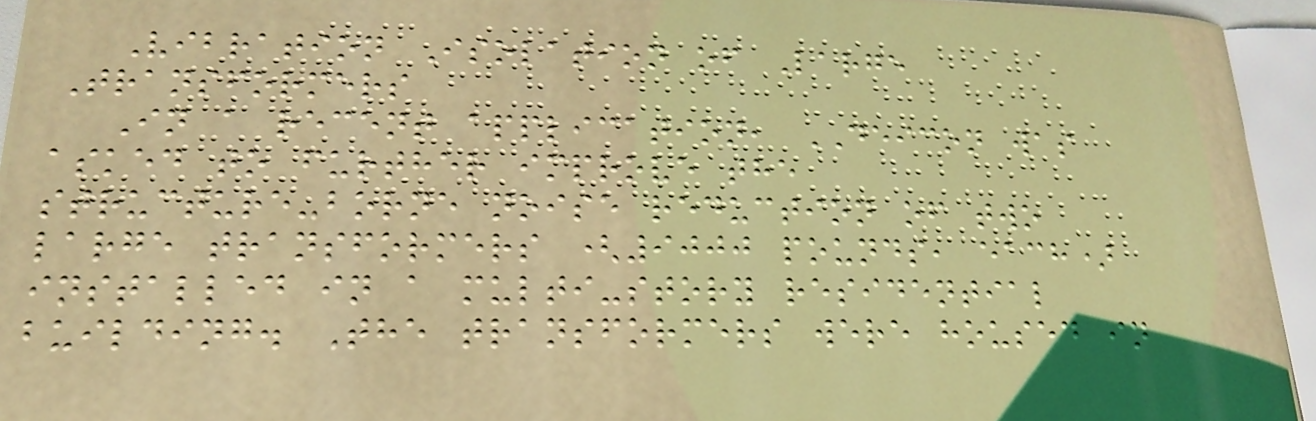Vibration Isolation of Large
Transformers
In a recent application, DEICON was
asked to further improve the
structure-borne noise reduction of two
large transformers (9000 pounds, each)
installed in a multi-story residential
building. The transformers were housed in
